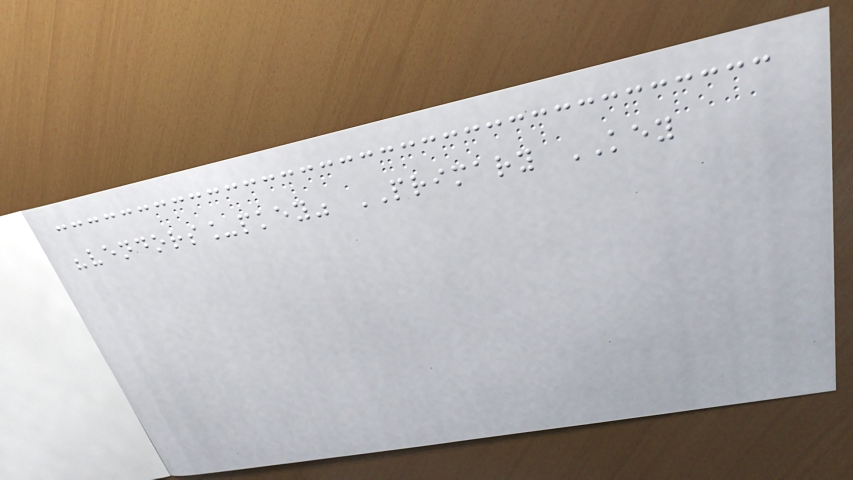"vendors_pkey" PRIMARY KEY
